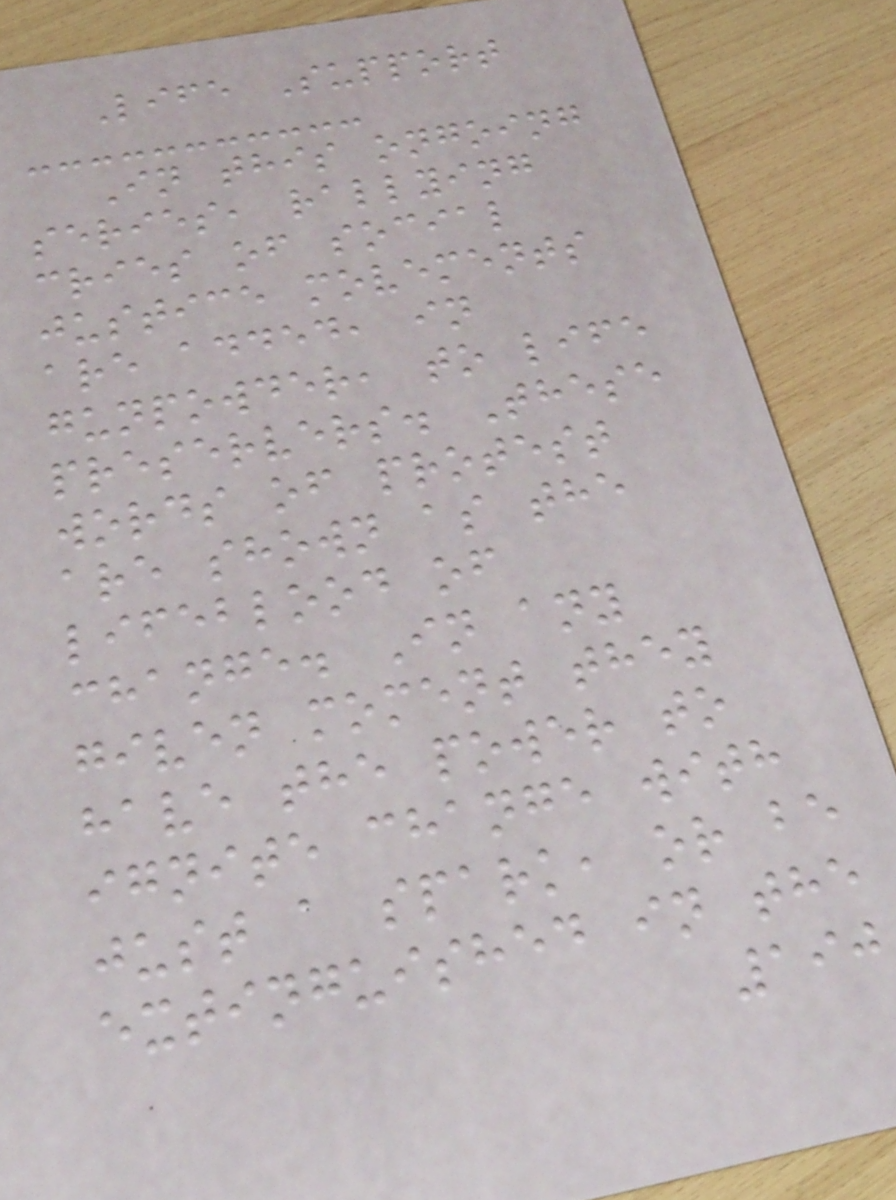Life Support
In this ongoing
series, rallying
cries of social
justice movements
are added, in
gunpowder, to life
preservers. These
words of protest
are shown as the
lifeblood of
change. In any
given moment they
have the power to
ignite change with
just a spark, or be
extinguished in the
190
